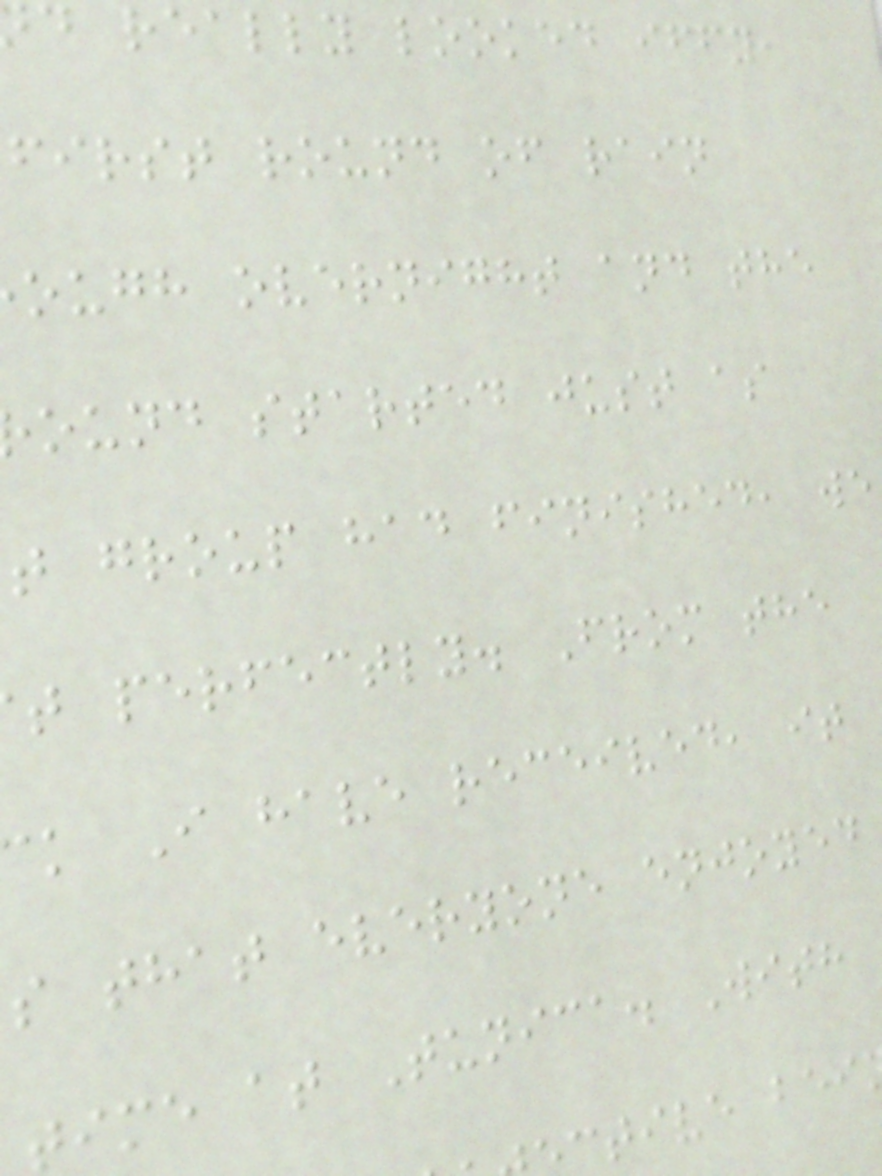d really looked iffy,
first round of rain
ough overnight and the
ound started just as
t group had finished, we
t perfectly. From the
k I have received, it
s that everyone enjoyed
time at Tunica. With
ctive bei
